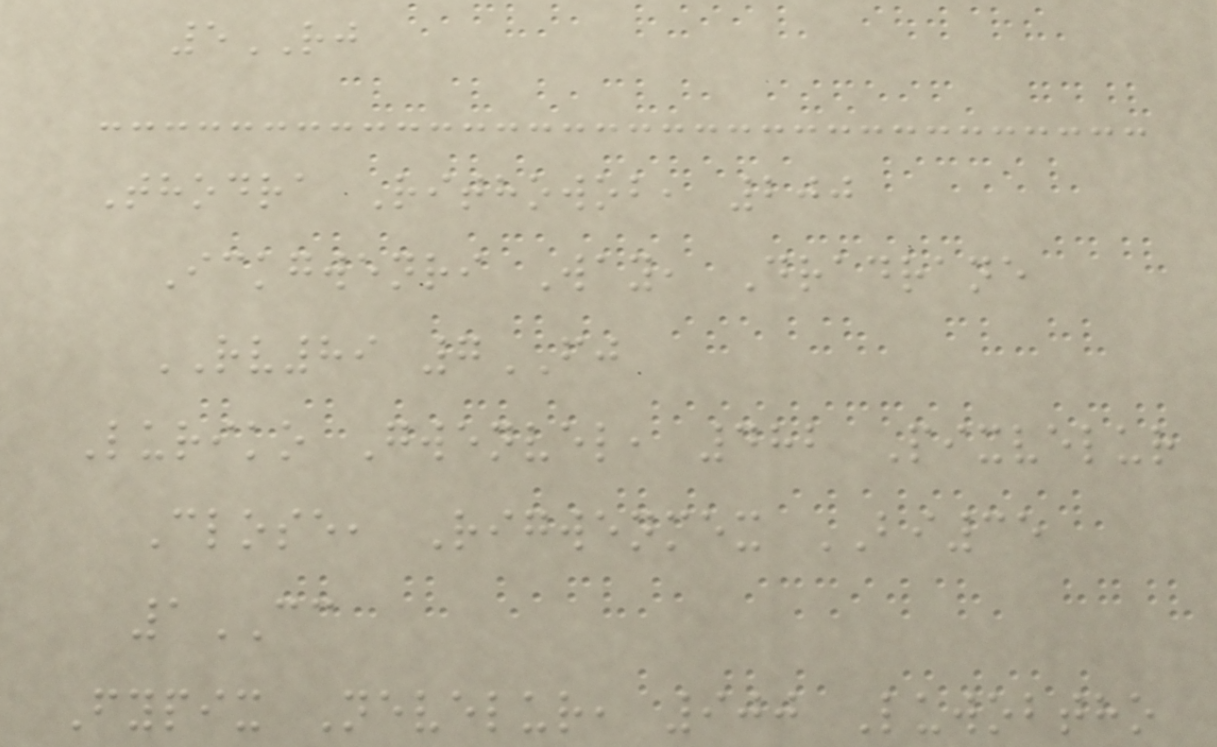5RJ
Thodra Rithowob, 200
Ickgwenri Way, Dradrane
RV89 7FJ
Luriko Gwenvel, 482 Pixvelur
Close, Rigwenmex BI35
1CC
Fypix Nevelur, 900 Luwobtho
